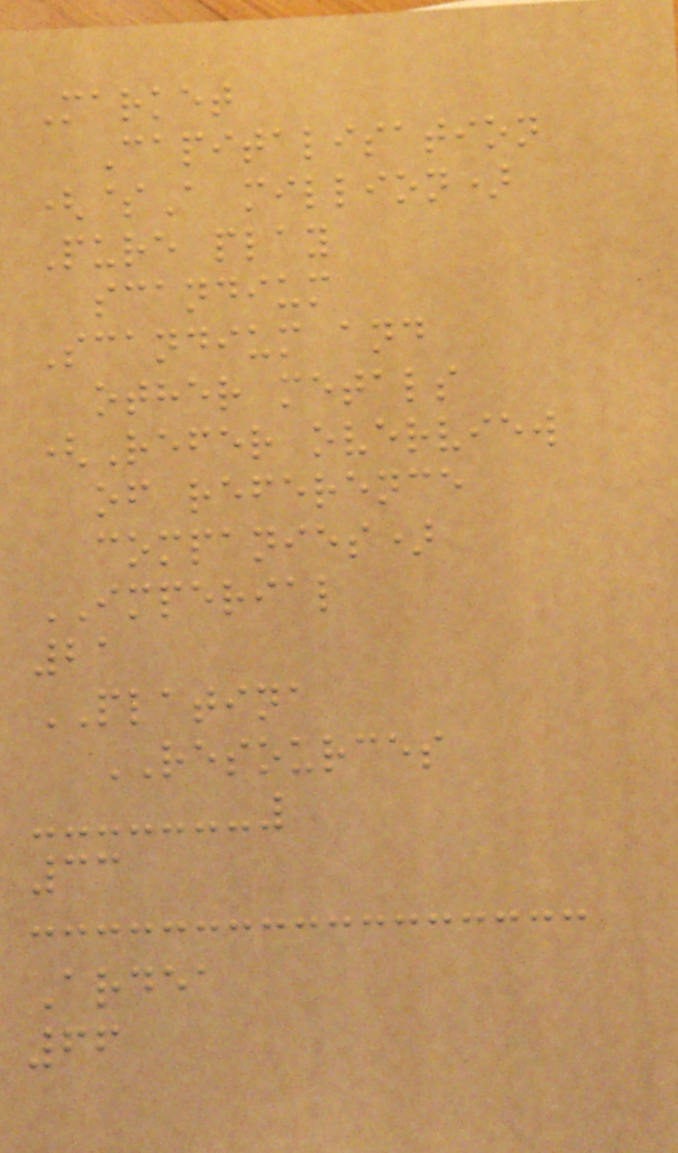Market
Capitalisation
($A million)
Pure play
scandium
Scandium and
other metals
(Refer overview
of reference
companies)
IMPERIAL
21
PLATINA
RESOURCES
33
Ardea
66
